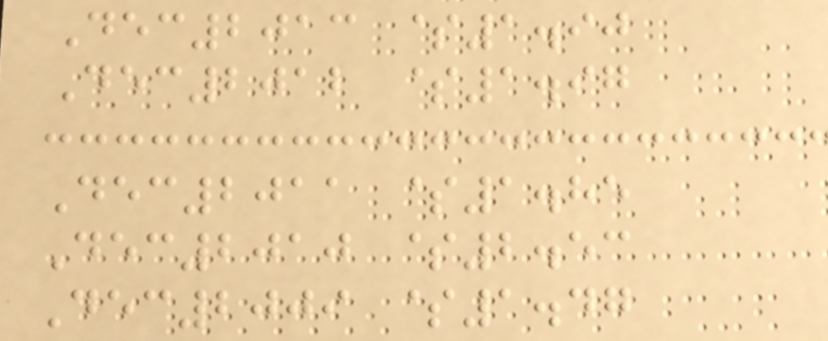Dec2013 $1.90
Dec2012 $1.97
Dec2011 $1.85
Dec2010 $2.53
Dec2009 $1.47
